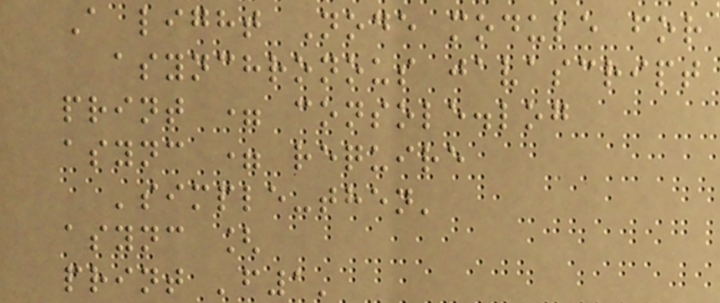A light Node module for
asynchronous javascript
print = console.log
async = require
'simple-then'
async [
print 'f1'
